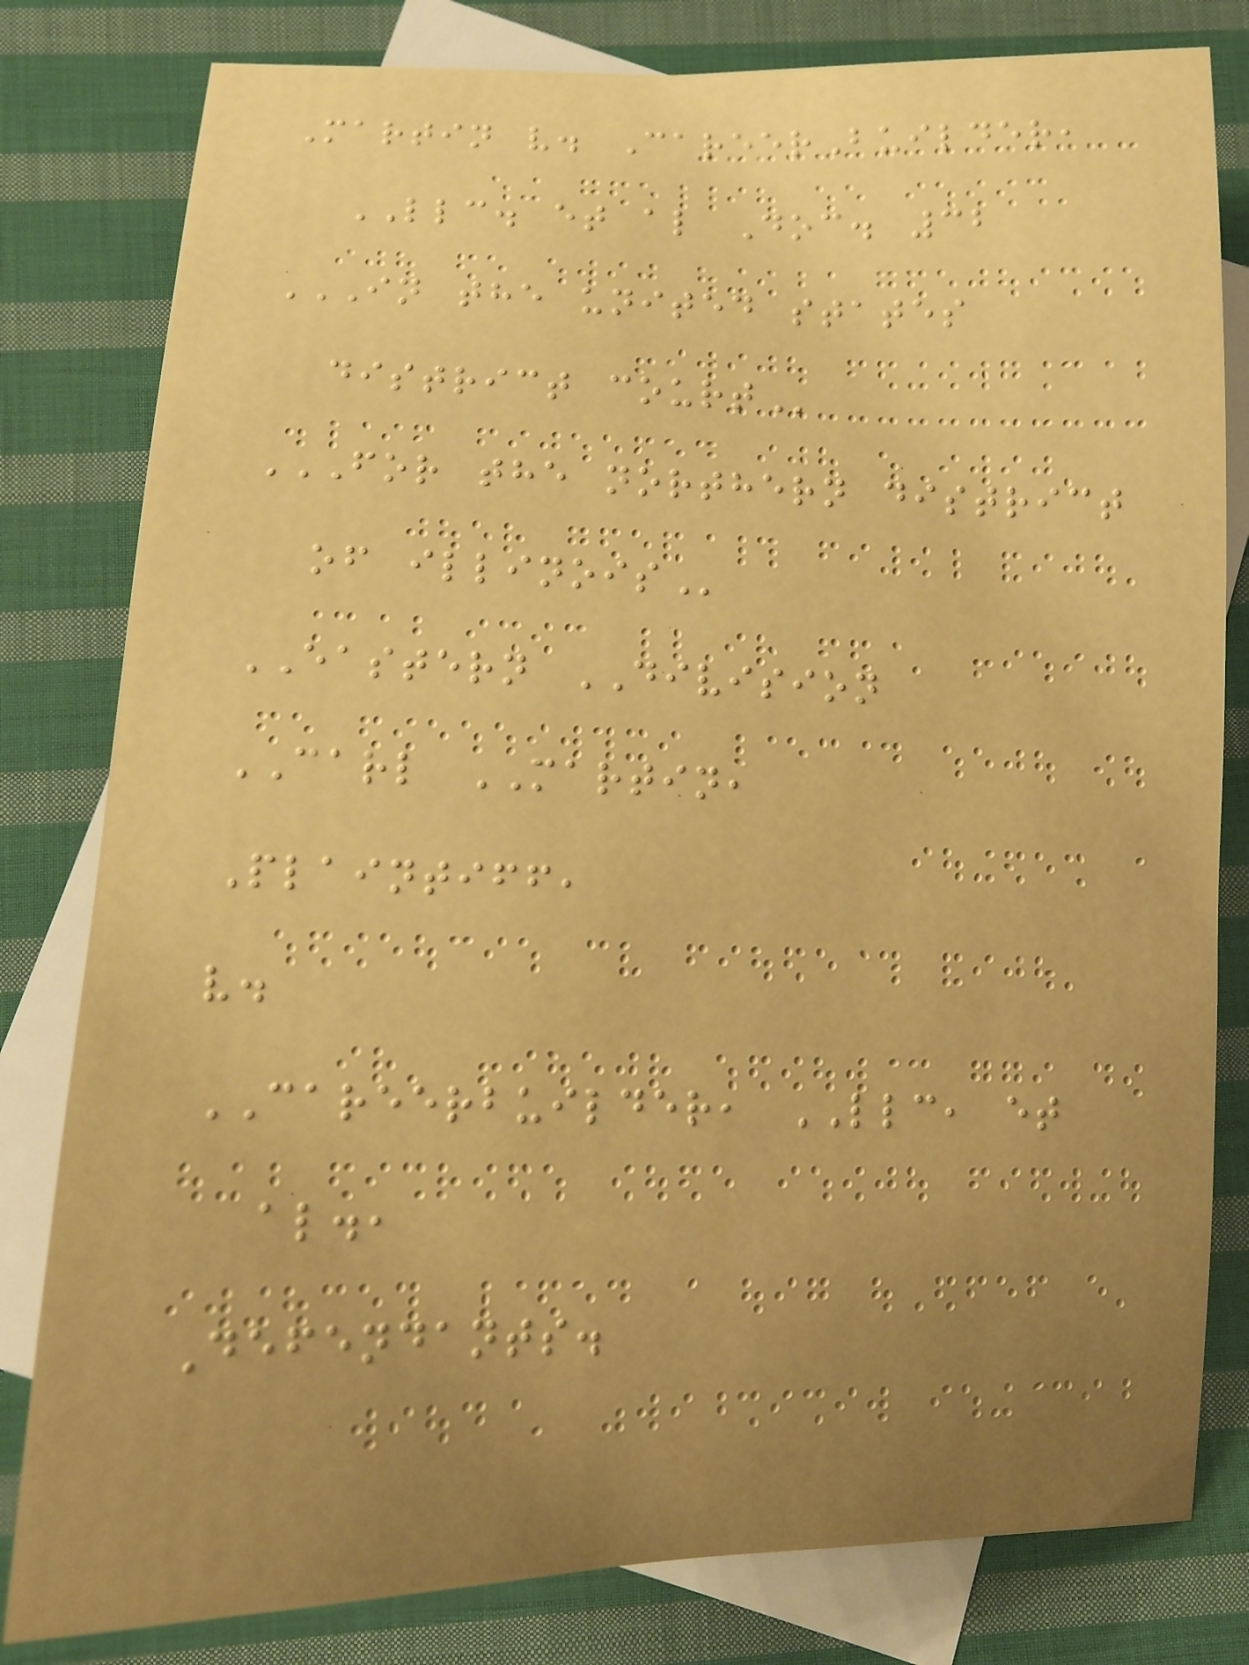Martin v. CareerBuilder,
LLC. et al Doc. 32
IN THE UNITED STATES
DISTRICT COURT
FOR THE NORTHERN DISTRICT
OF ILLINOIS
EASTERN DIVISION
CARL MARTIN,
Plaintiff,
v.
CAREERBUILDER, LLC, et
al.,
Defendants.
